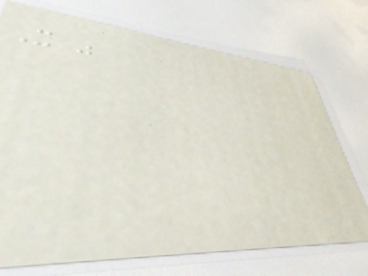It was
